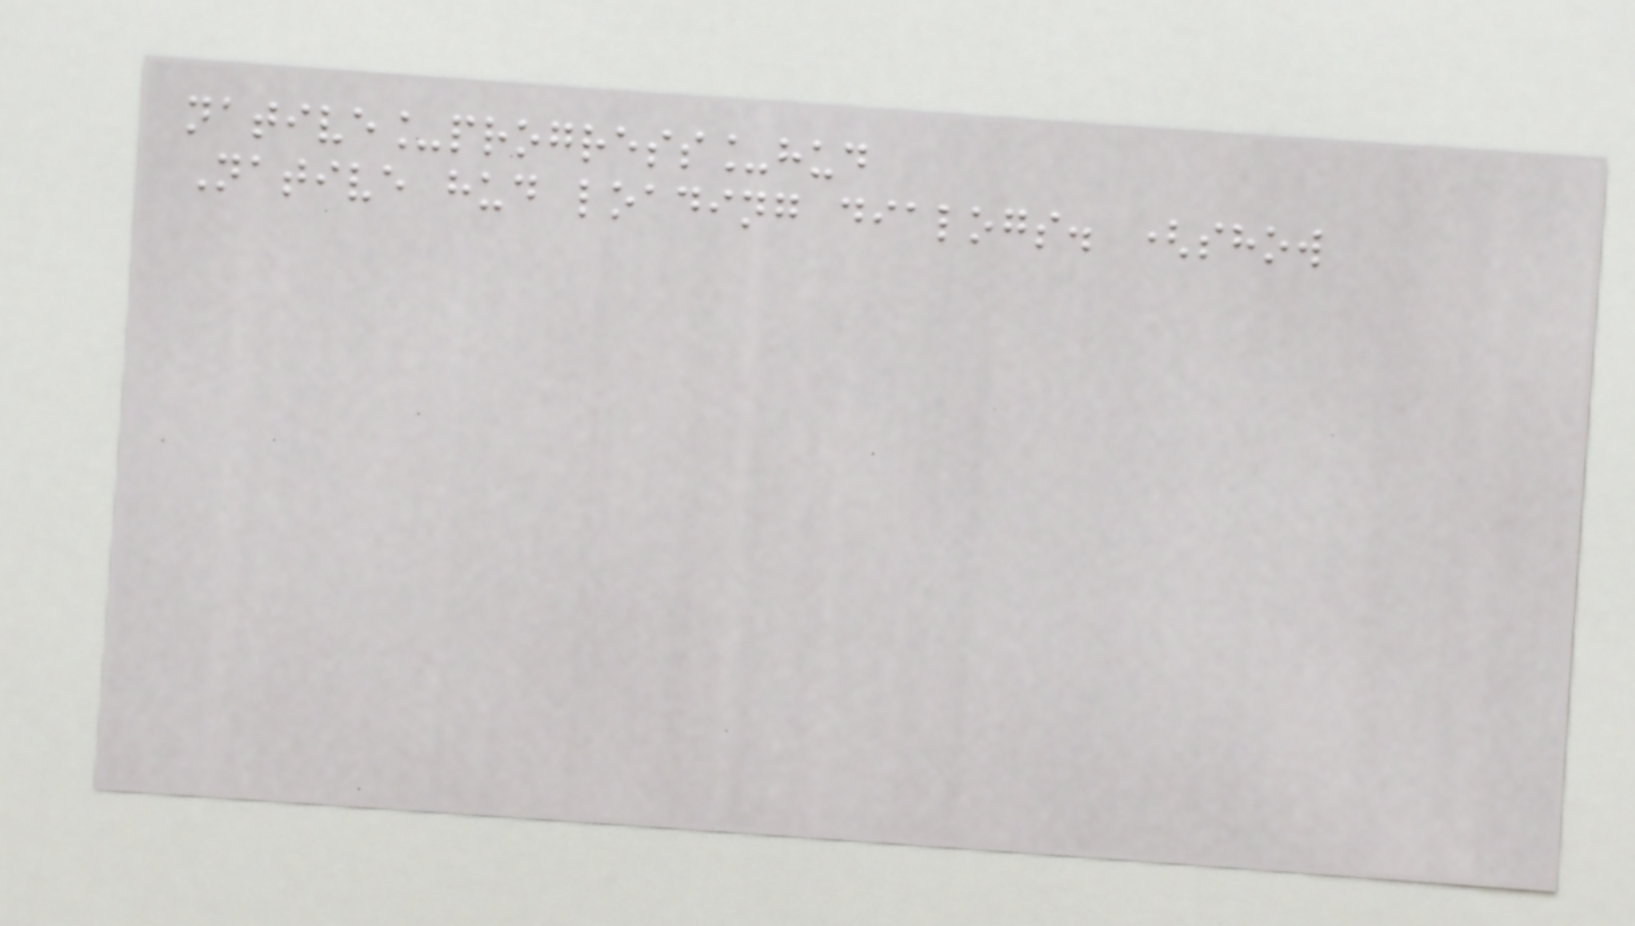native_progress_hud
Native hud loading dialogs. (show
